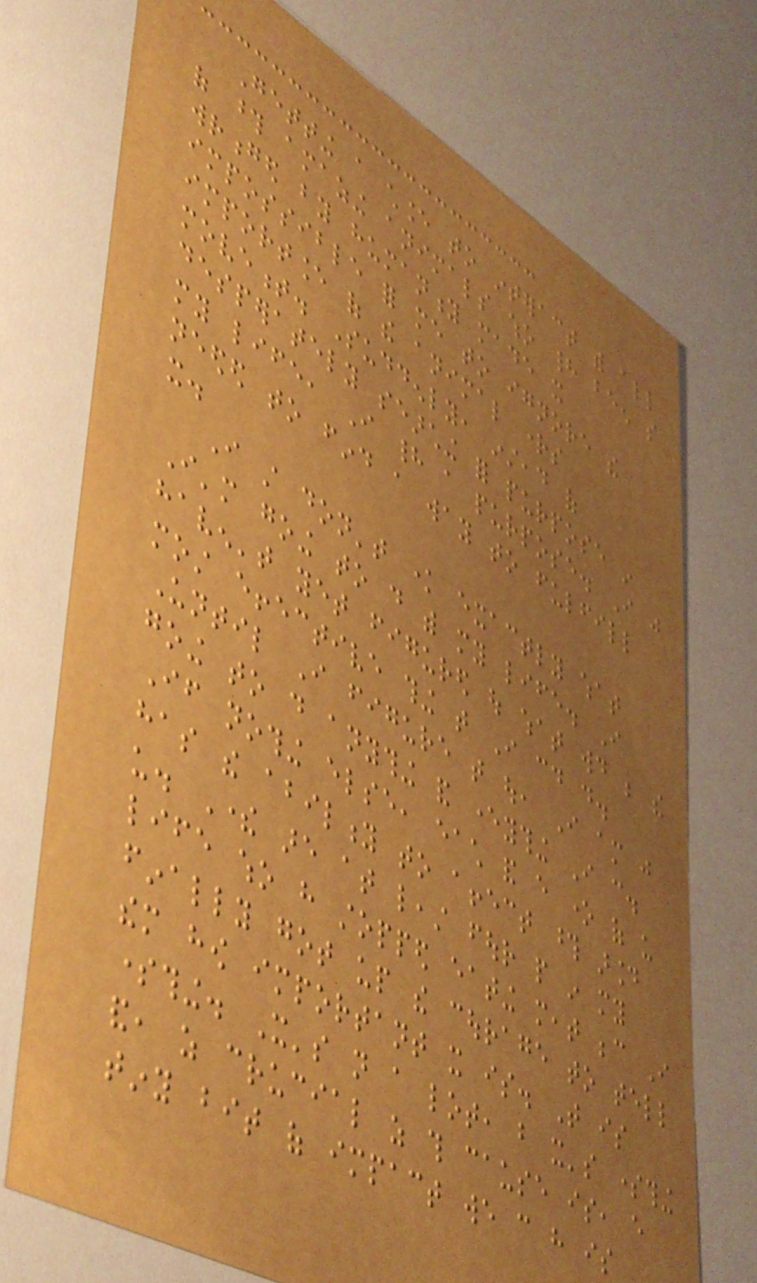Getting a chance to interact with all
of those amazing animals who had been so
wronged by humanity made it
impossible for me to ignore the
importance of the animal rights
movement. Suddenly, instead of
desperately searching for purpose in
my life, I had a purpose. I just
needed to find a way to fulfill
it.
I still don't know exactly what
I'm going to do with my life. I
haven't yet figured out what would be the
most effective thing that I could do.
Until I figure that out, I am just
going to do anything and everything I can.
If nothing else, each and every one of us
has the ability to affect those around
us. There are at least four people in my
life who have stopped eating meat because I
finally got up the courage to tell
them how important it is. That is
something. It's not a lot, but it's something
and, as crucial as this cause is, every
tiny bit of impact we can have is
